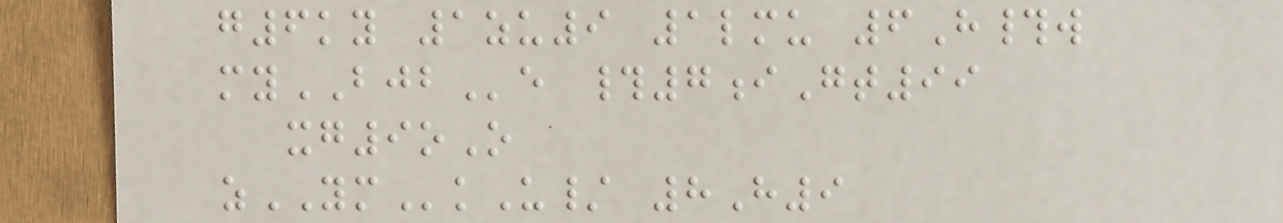g6ky 1zu9 1lmu 6H#w
myBJBe #7iGt99
xg9oO
zYMkU/ 8H9
